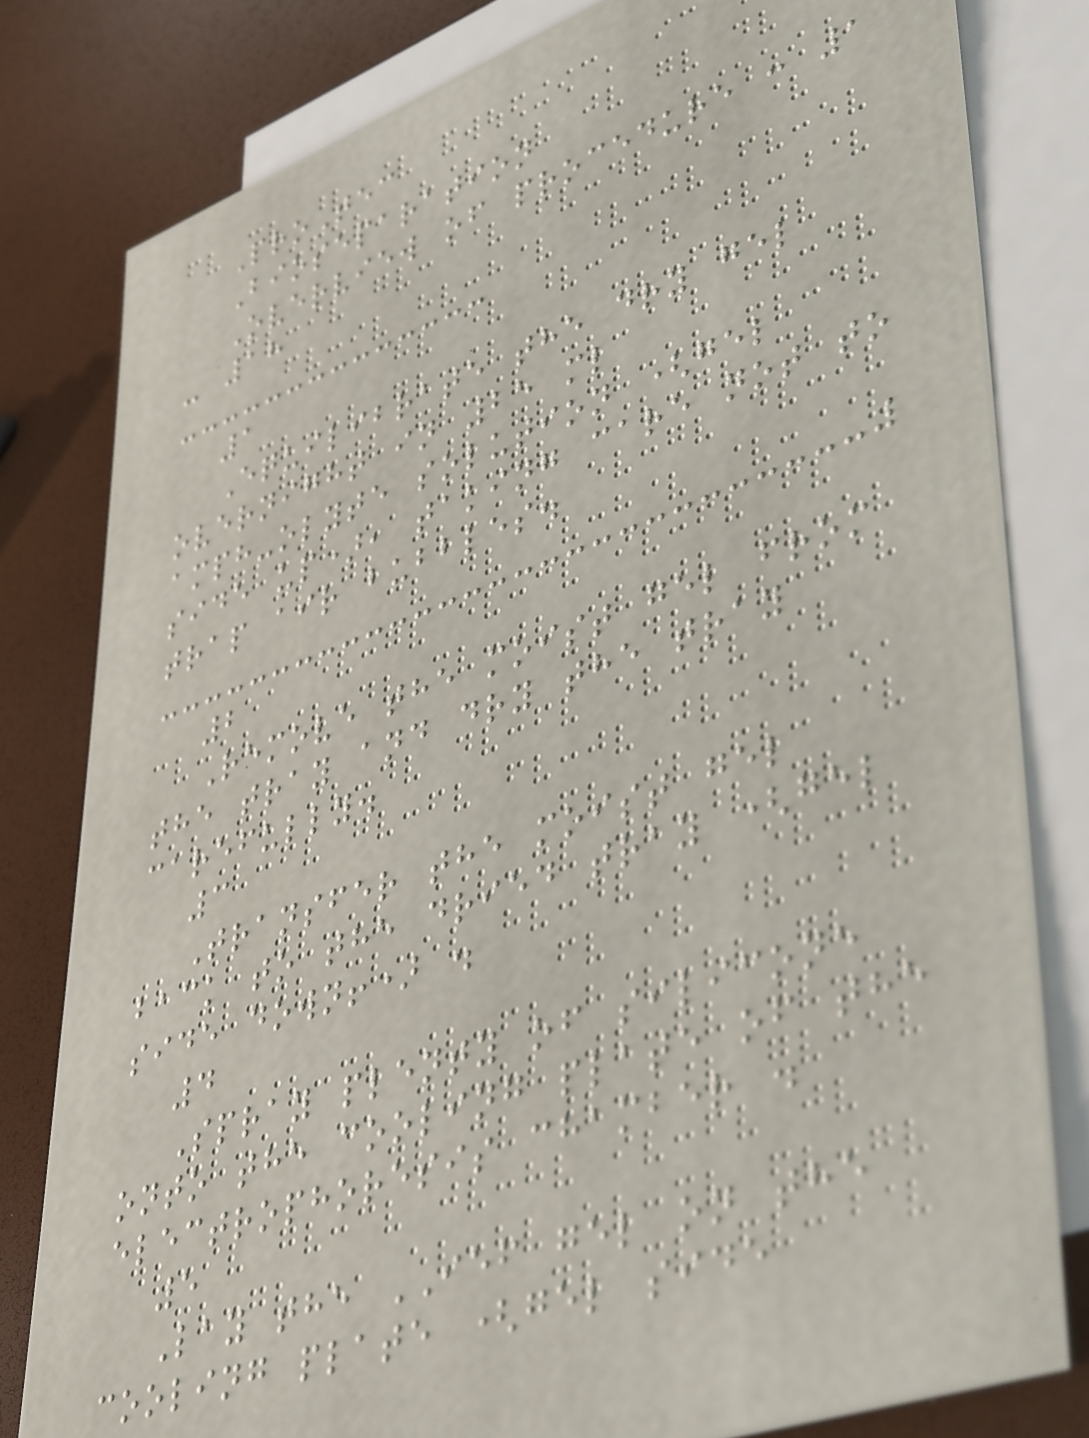ProTec
Bioseparation
Overview of procedure : 1
- 18
1
Equilibrate the dry gel
overnight in 25 ml
amph-olyte solution (gel
side up), taking care not to
trap air bubbles.
2
Remove the moist gel from
the tray and dry the tray
carefully.
3
Transfer the moist gel
back to the dried tray (gel
side down!) .
4
Spray plenty of silicone
onto the cooling plate of the
electrophoresis chamber .
5
Lay the IEF gel on the
cooling plate (gel side
